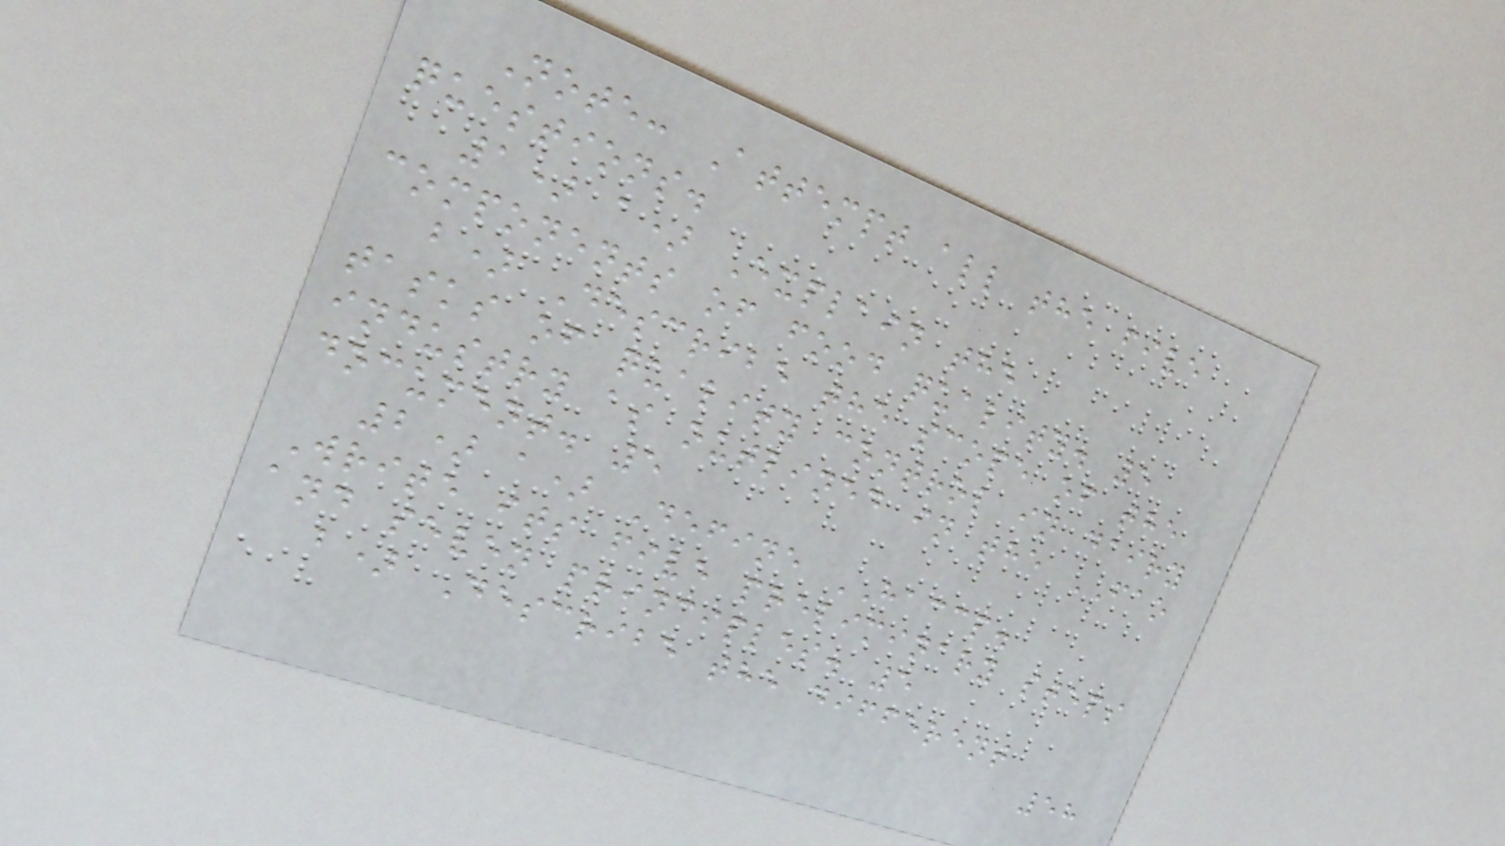Note: Attempt all the five
questions.
1) a) Explain the
components of food quality. 5
b) Describe the scope of the
tasks of quality control in dairy
industry as outlined in the FAO
document. 5
2) a) Define HACCP.
Write its five preliminary steps
and seven principles. 5
b) Describe the different
58
